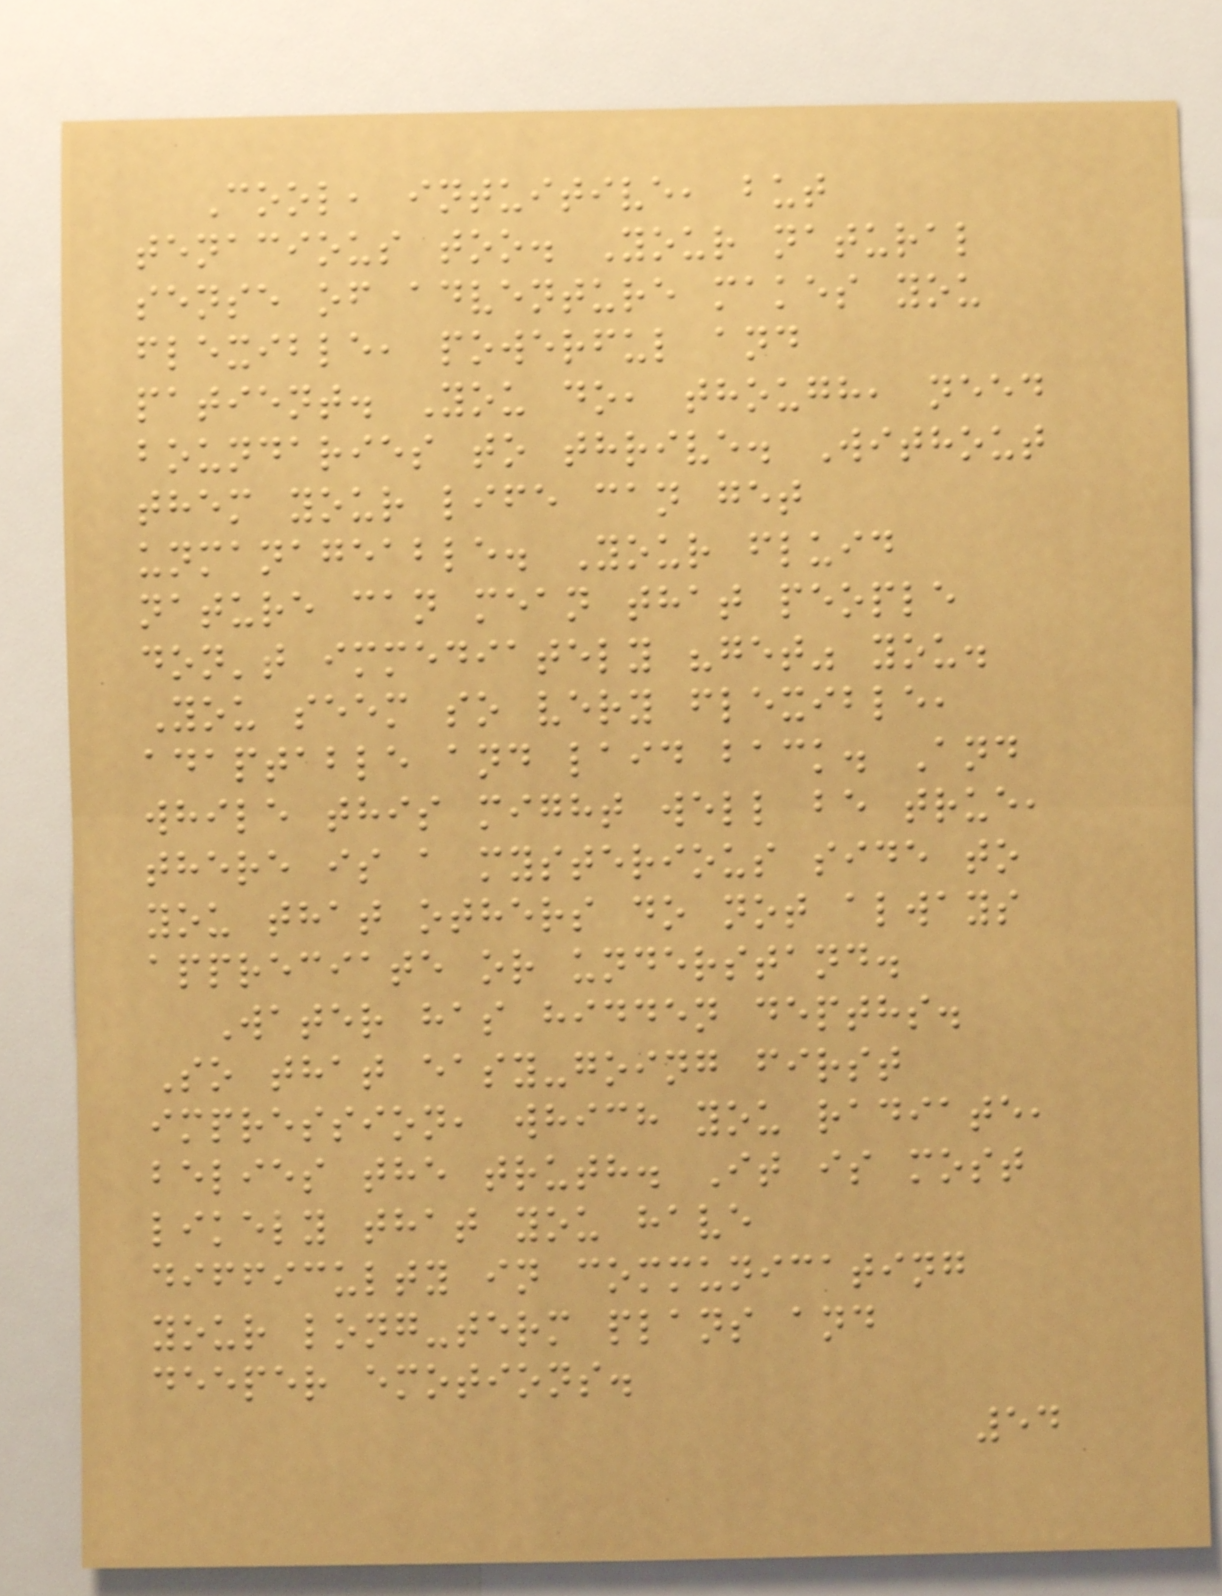Cool, intuitive, but
tenacious too. Your natural
sense of adventure makes you
flexible, powerful and
patient. You do, though, need
boundaries to thrive. Without
them your life can get
unmanageable. Your fluid
nature can mean that people
don't immediately "get" you.
You seem so very flexible,
adaptable and laid back. And
while this might well be true,
there is a mysterious side to
you that others do not always
appreciate or understand.
Water has hidden depths.
So that easy-going first
impression, which you radiate,
belies the truth. It is most
likely that you have
difficulty in communicating
your long-term plans and
deeper emotions.
54
